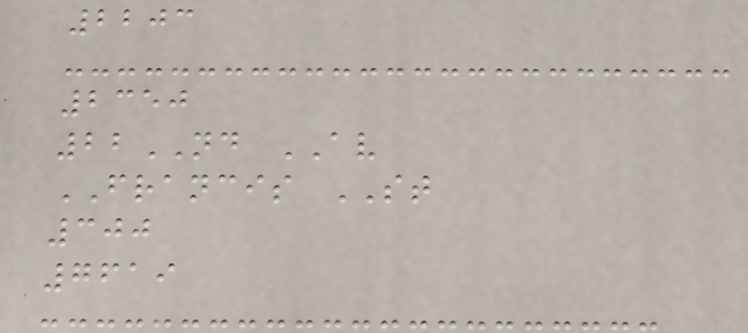2203
2350
22ND AV
FRANCIS ST
300
7619
